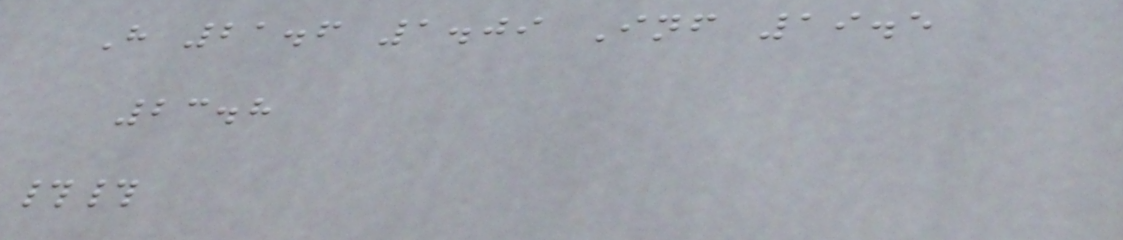H 21.6 1.09 Inf 19.5
23.8
##
